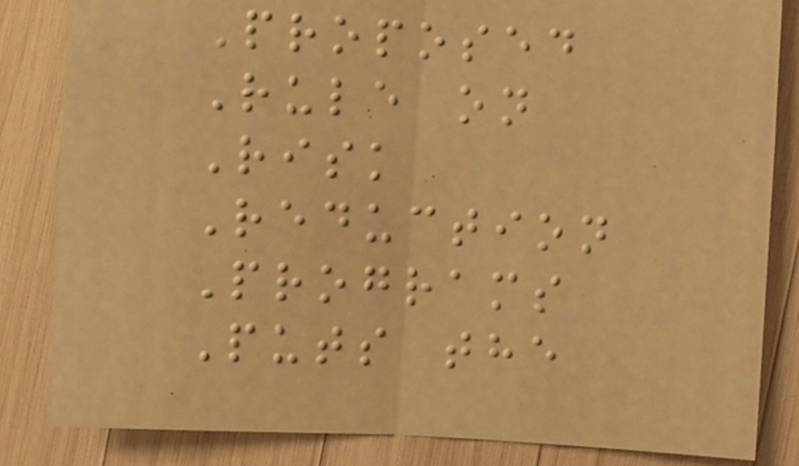Proposed
Rule on
Risk
Reduction
Programs
Puts the
